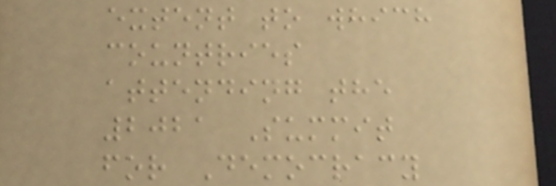extent to which
countries
attending the
2021 Summit
for Democracy
